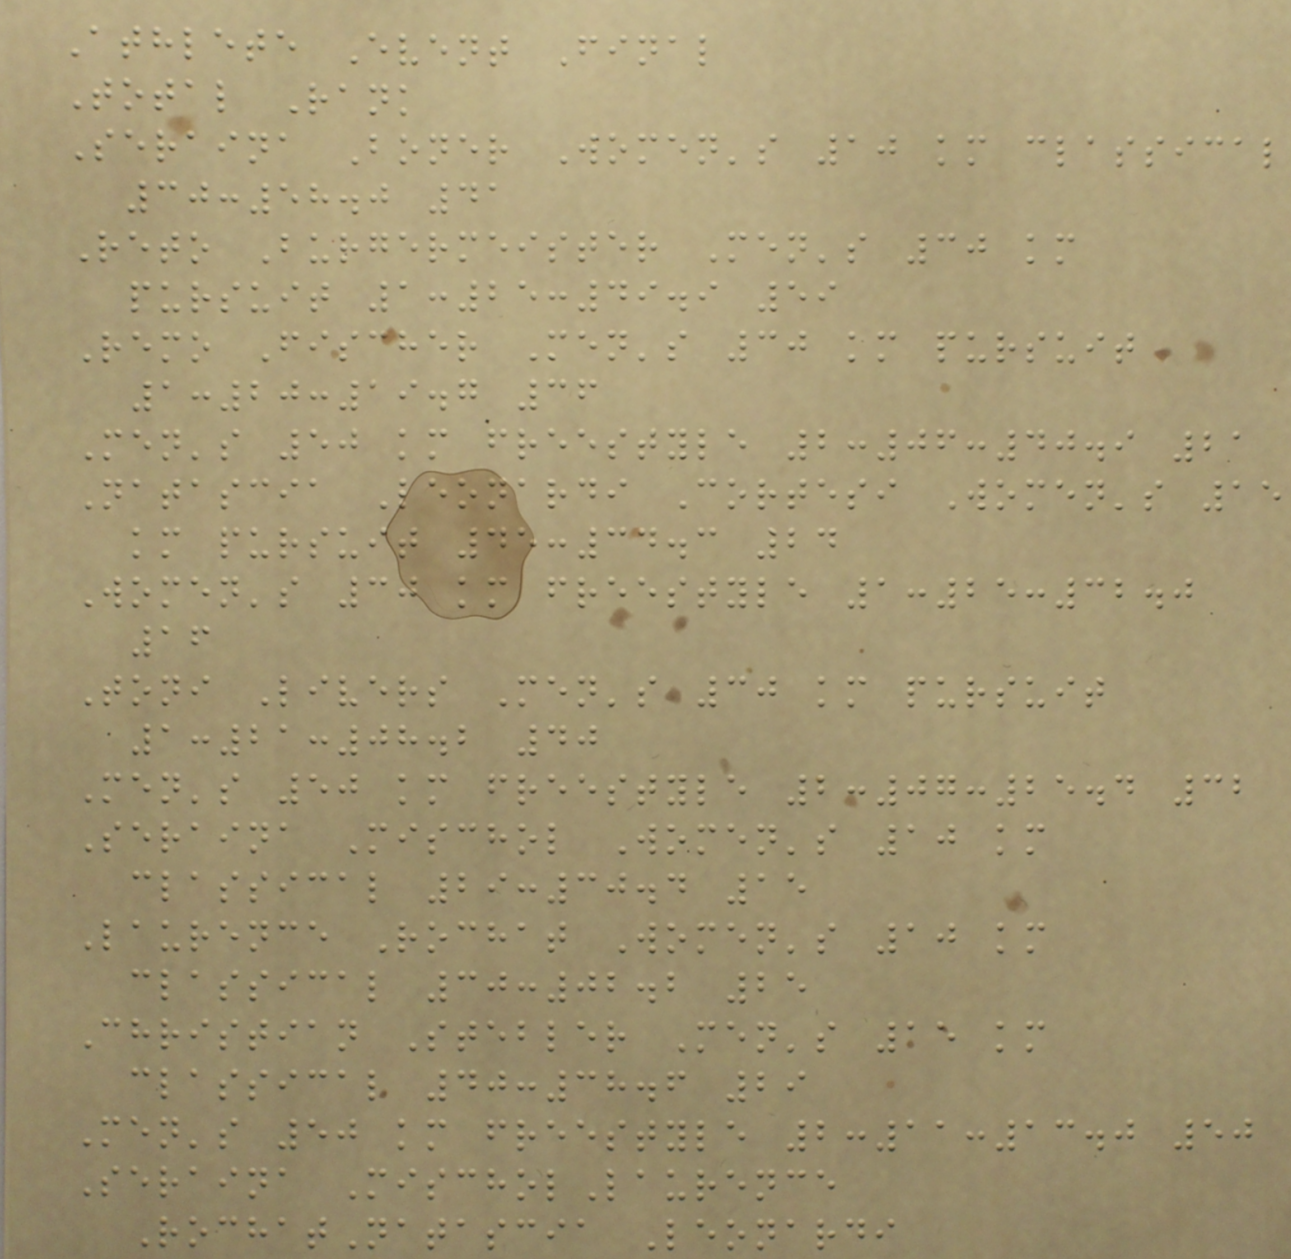Athlete Event Final
Total Rank
Seraina Boner Women's 10 km classical
30:58.0 41
Reto Burgermeister Men's 30 km
pursuit 1:25:49.9 59
Remo Fischer Men's 30 km pursuit
1:20:19.7 36
Men's 50 km freestyle 2:06:40.9 21
Natascia Leonardi Cortesi Women's 15
km pursuit 45:34.3 24
Women's 30 km freestyle 1:25:32.0
16
Toni Livers Men's 30 km pursuit
1:21:08.2 40
Men's 50 km freestyle 2:07:25.4 32
Seraina Mischol Women's 10 km
classical 29:30.4 15
Laurence Rochat Women's 10 km
classical 30:02.2 25
Christian Stebler Men's 15 km
classical 40:38.6 29
Men's 50 km freestyle 2:11:13.0 50
Seraina MischolLaurence
RochatNatascia Leonardi
